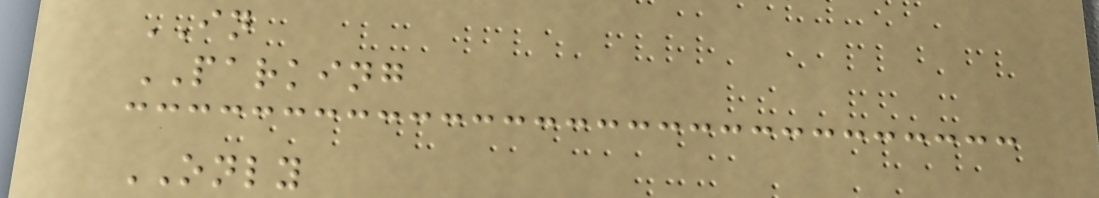IN
PARKING
ONLY
